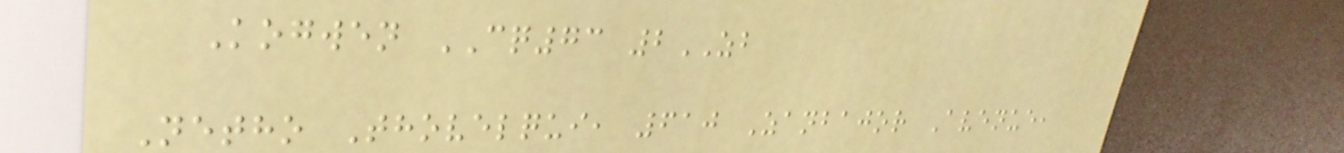Kogwen CQ73 2ZB
Netho Thovelqui, 610 Zanbajor Avenue,
